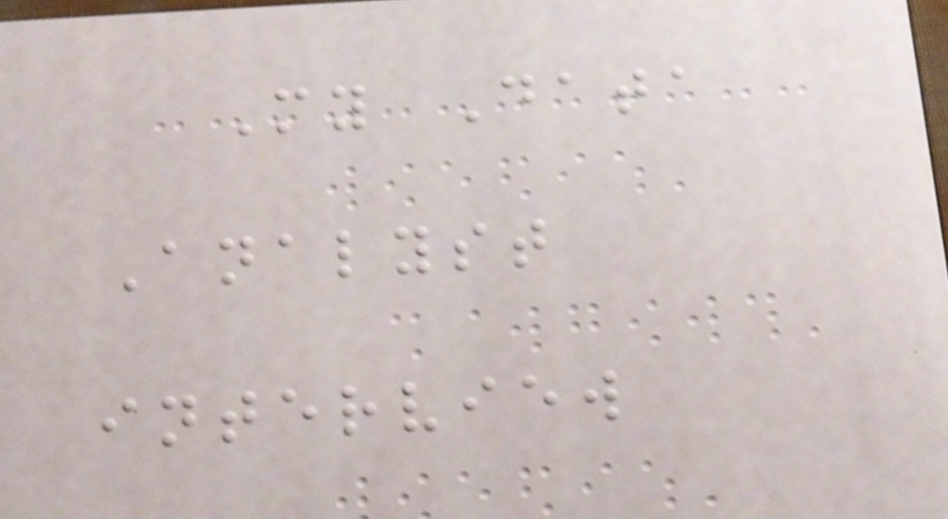My Data
Analyst
interview
